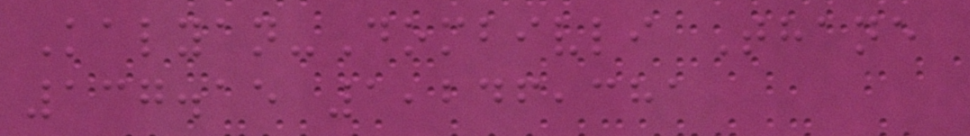Kalyan-Dombivli Thane
137.15 1,246,381
